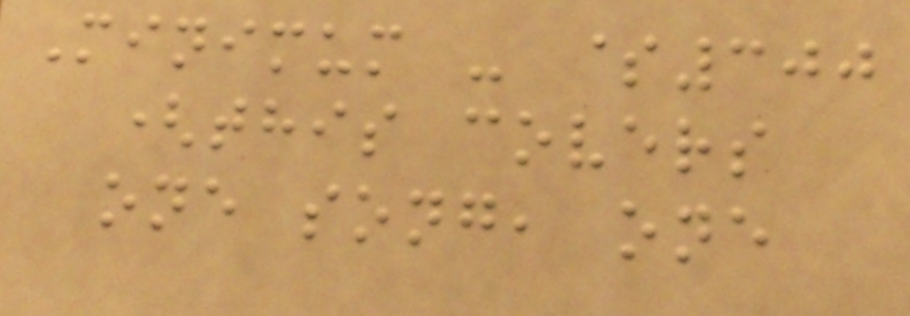Minimum - $300
(this covers
one song, one
